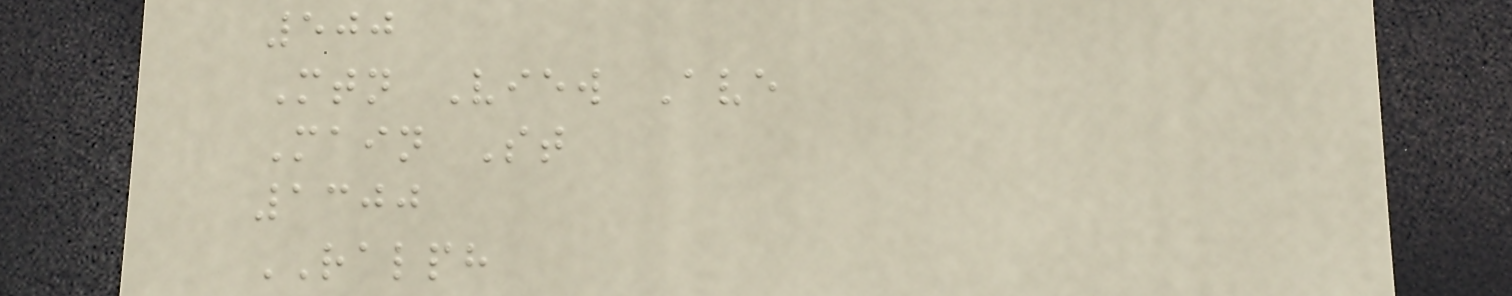500
Mtn View Ave
Main St
1300
RALPH
